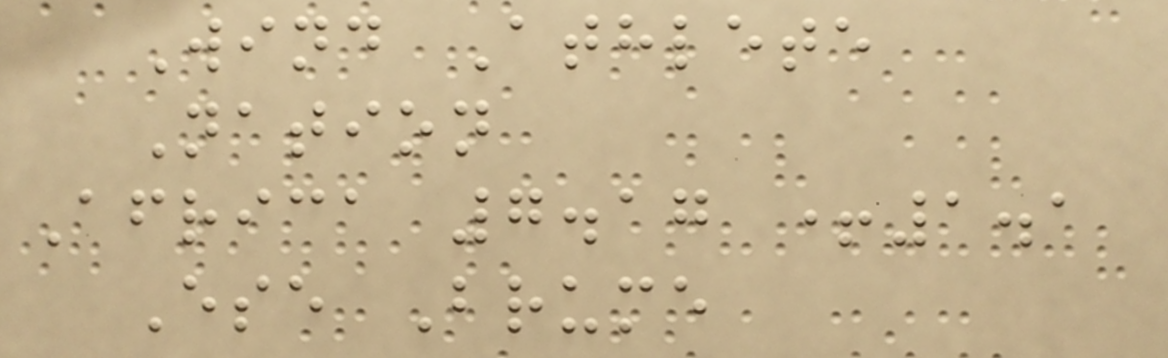Wind Athlete
Nation
Africa 7.17 +1.1
Ese Brume
